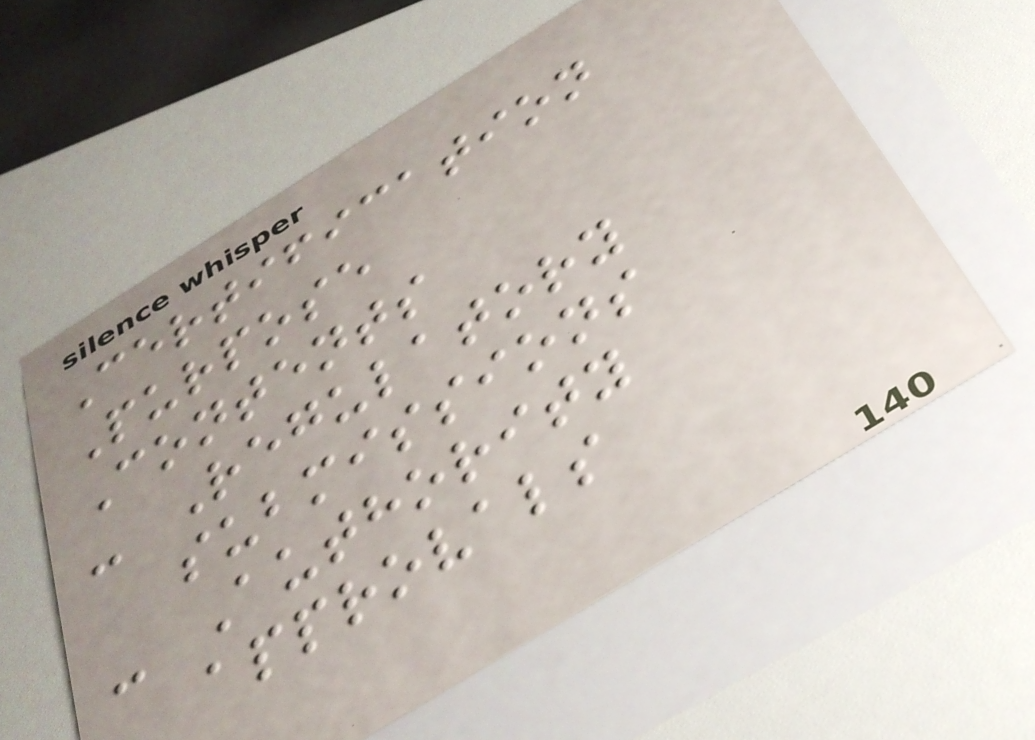Certification
Purpose
Contents
- Regulatory
submissions
- Authority
approvals
